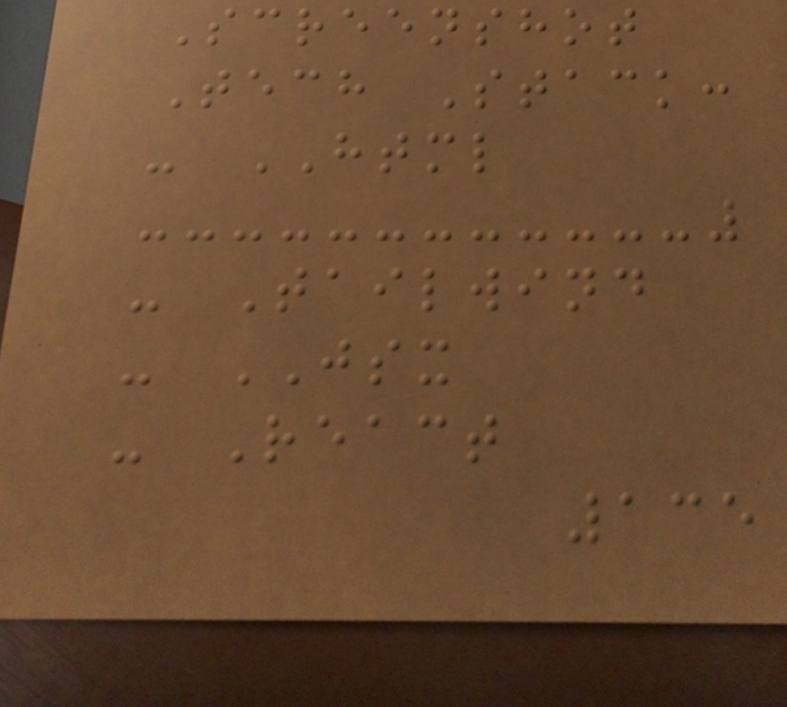Screenshot
Tech Stack:
- HTML
- Tailwind
- JSX
- React
135
